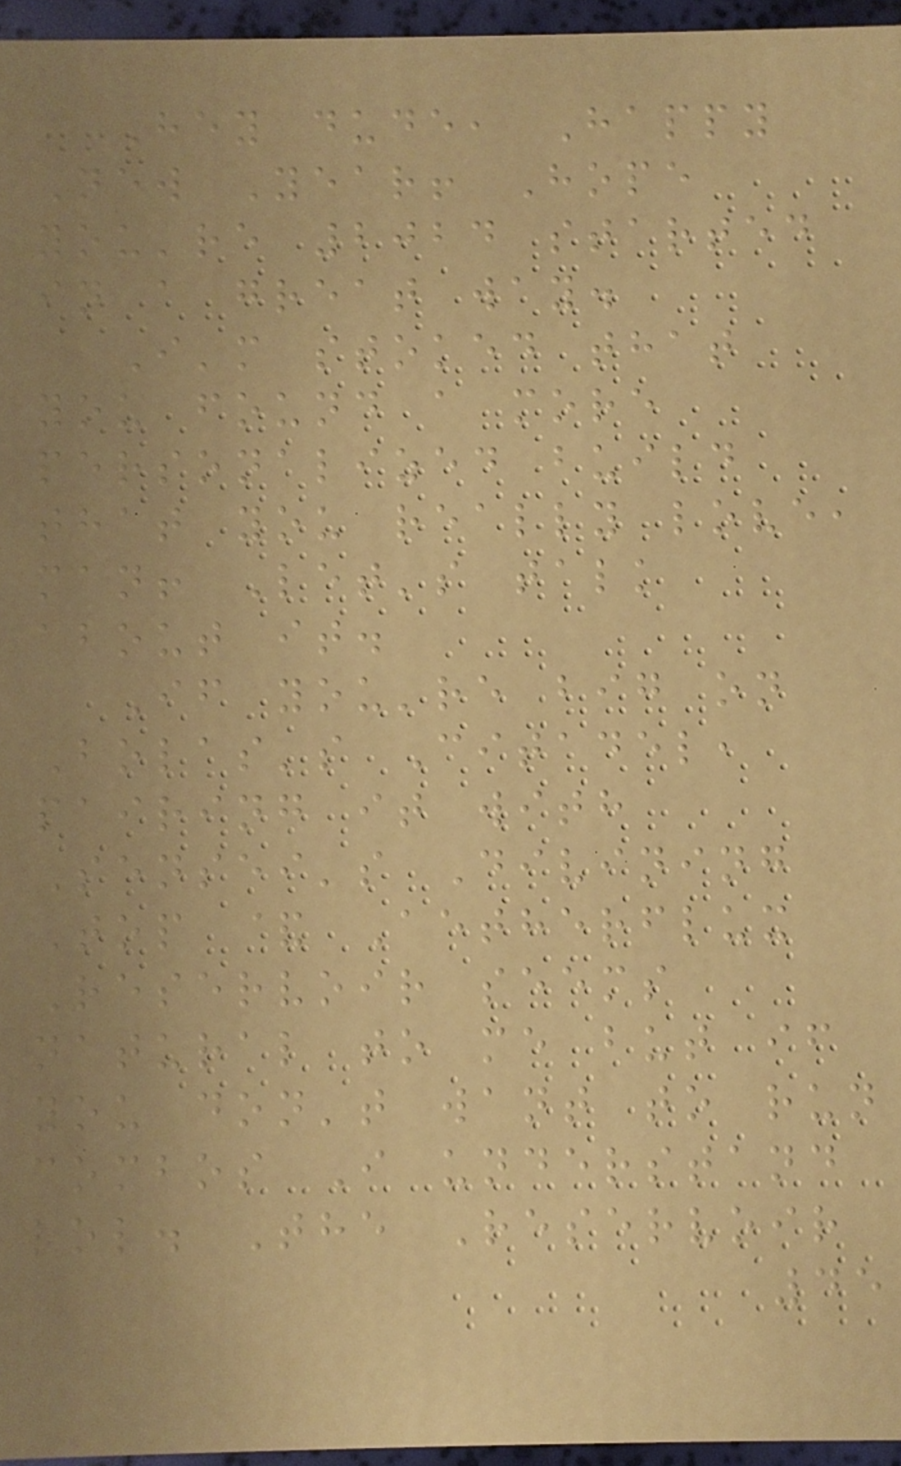Hey dude, Happy
New Year! Hope
you're 2024 started
in a great way.
I'm stoked that
you found a more
personalized build
that you really love,
man! Let's talk
about it.
If you're big on
Bolas's Citadel,
pairing it with
Sensei's Divining
Top & Aetherflux
Reservoir seems
natural to me but if
you don't want to run
combos I understand
lol. The Reservoir
45
